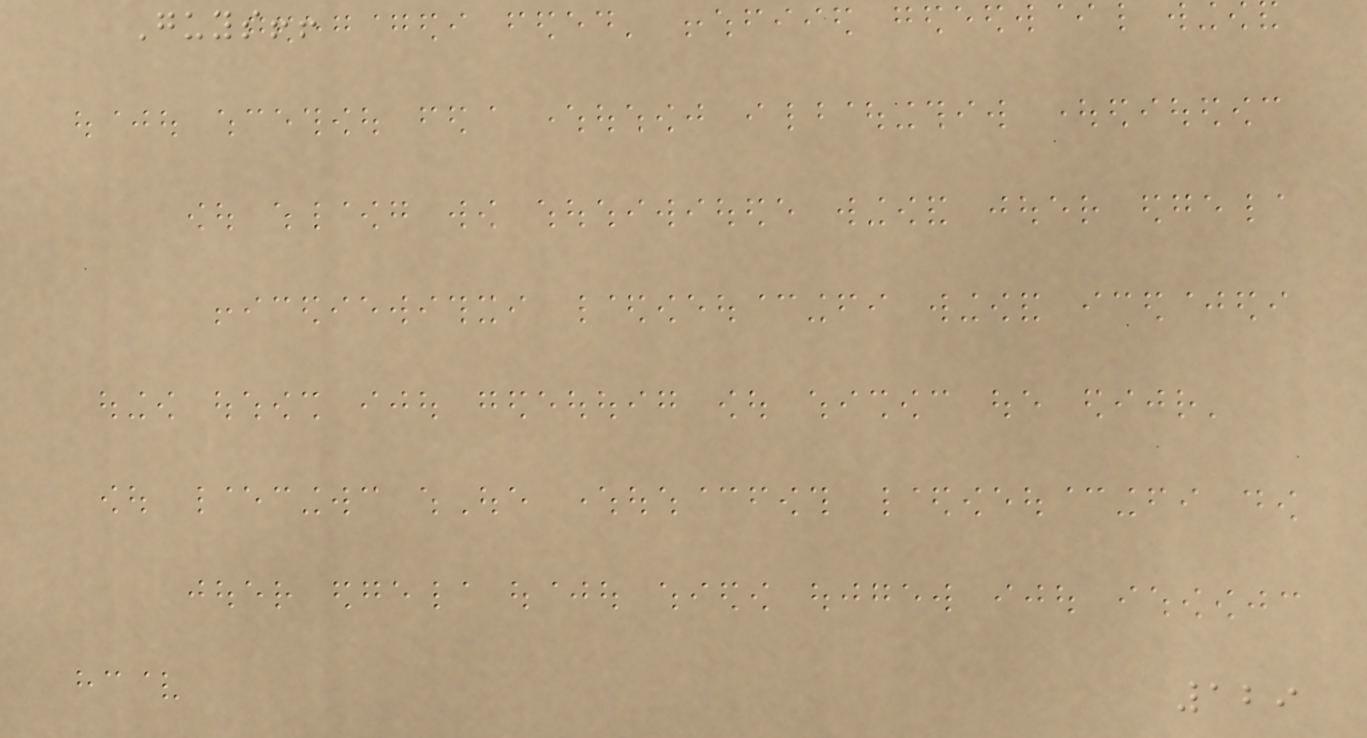Guys!!
129
